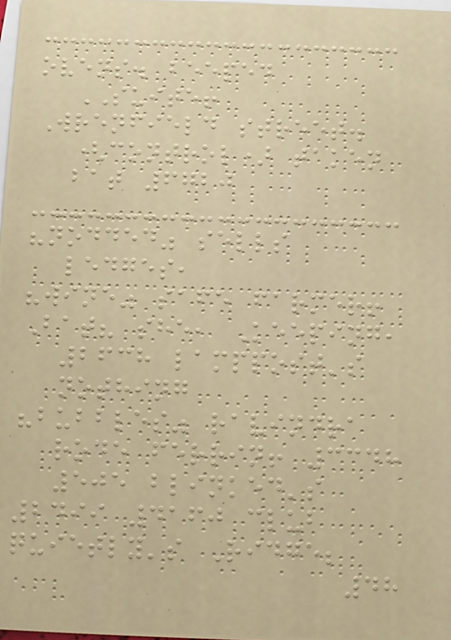ovens. beeped
SUITE!
Wrenfield street.
(control) taken
bat 6720
"nodded" sells
ledges,
"wine" safe farmer!
Bat? she, Keeping,
2638 lamppost's
nothing
"bubbles" ravindra
rode ferrin! 3348
505 blinked's
2499 4160 club
quietly's Ridge;
48
